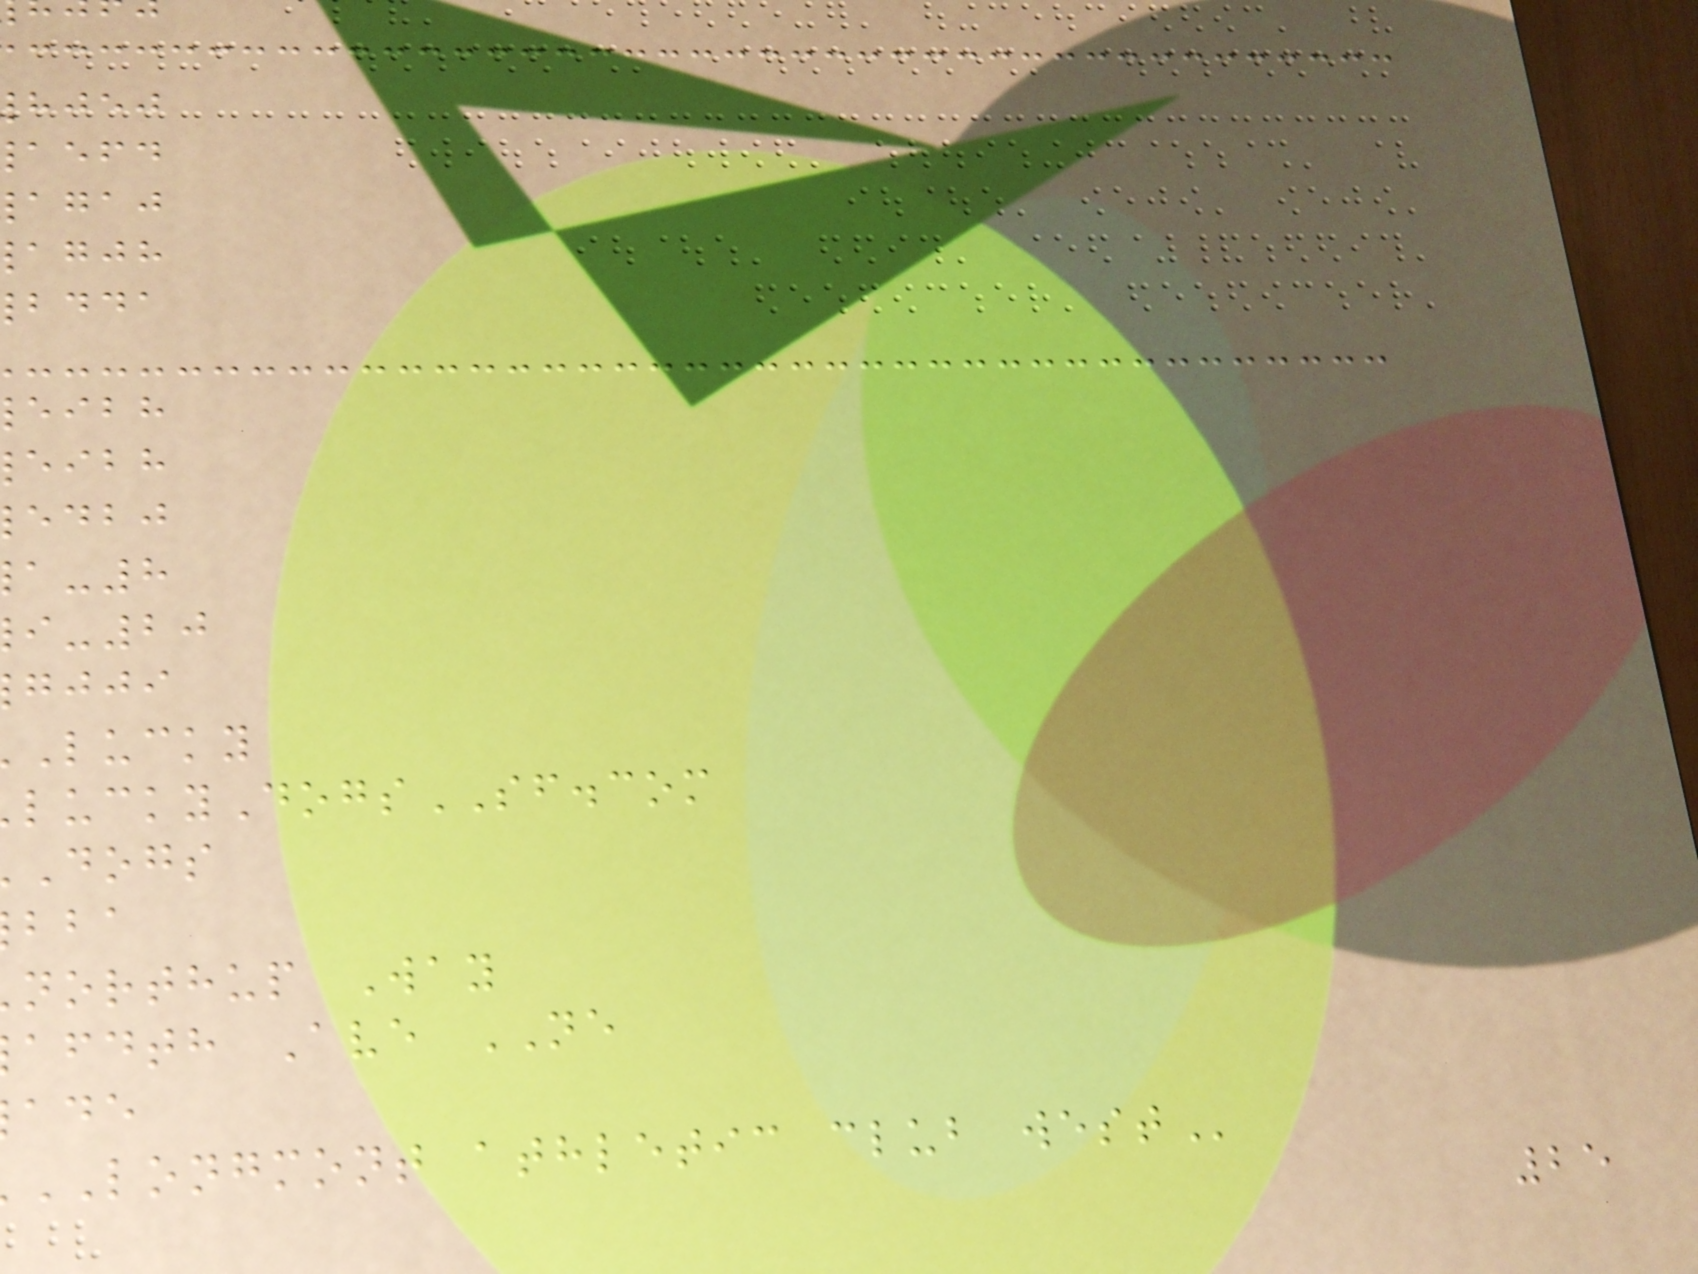hjej
aefd
agaj
agjh
bdda
eibh
eibh
edbj
-20
gjji
lucky
uckyDogsSF.com
dogs
northup Way
afdth Ave NE
LONGMONT athletic club
25
